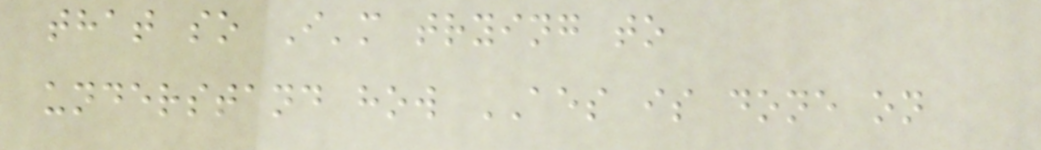that so I'm trying to
understand how AES is done on
